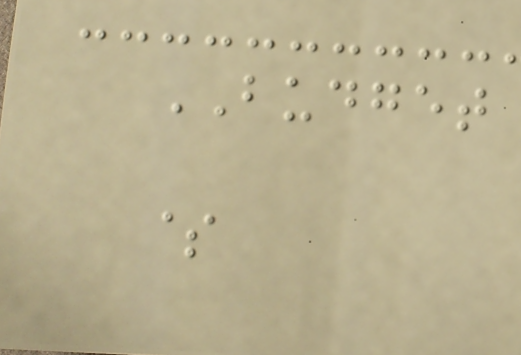BUDGET
$
